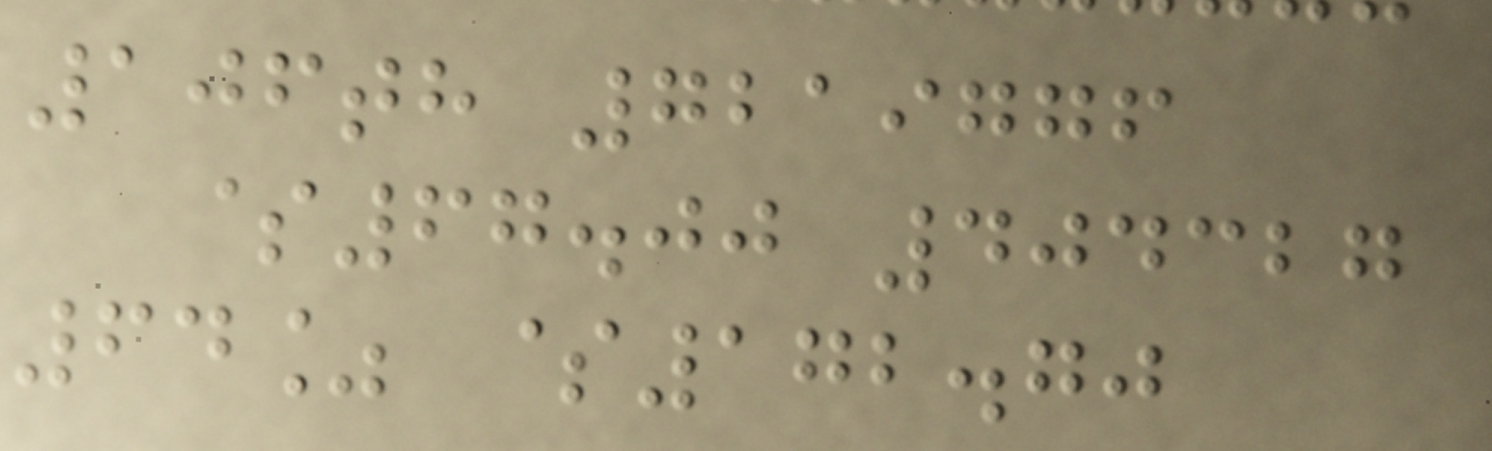106th 7219776
$67.00 404327
64% $172.70
